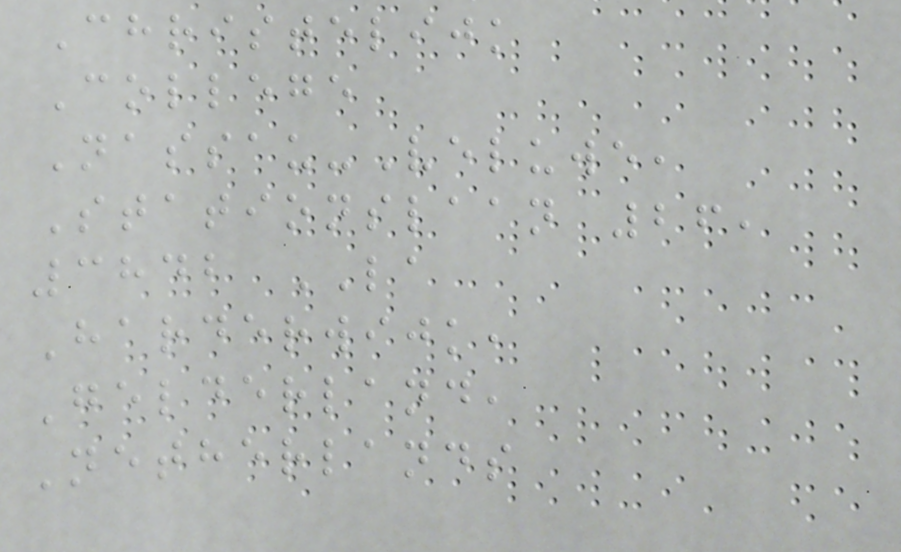Christelijk
College
Nassau-Veluwe,
Stationslaan 26,
3842 LA
Harderwijk,
Gelderland,
Netherlands
